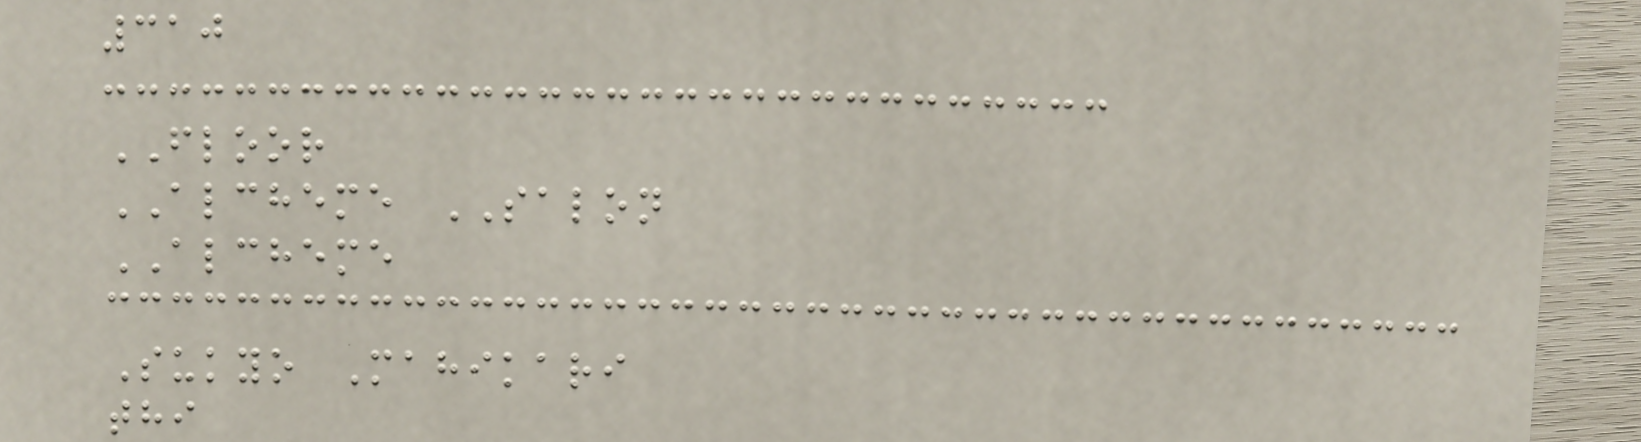310
FLOOR
ALCHEME SALON
ALCHEME
Sukyo Mahikari
thi
